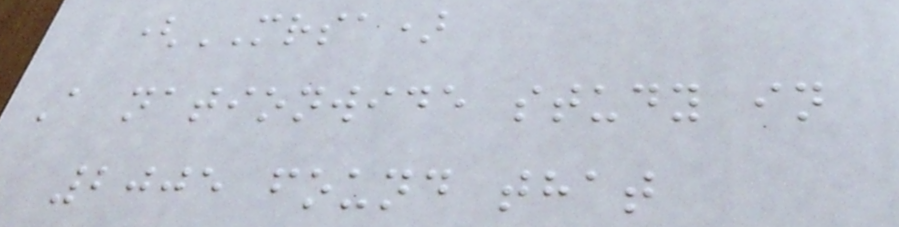(MRSA)
A nationwide study in
2005 found that
